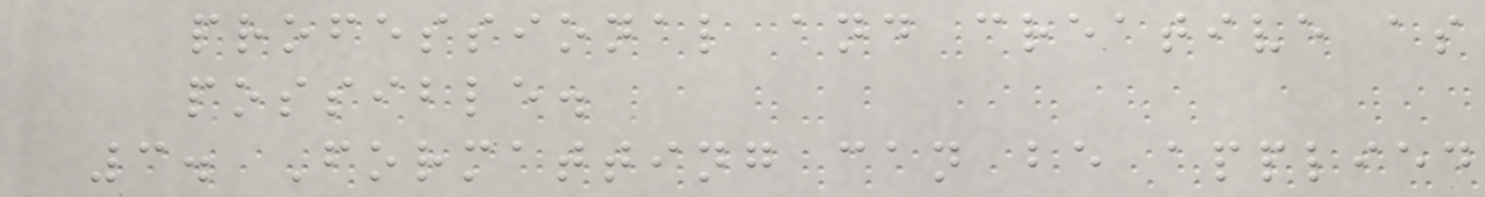professional and creative as
possible.
3. Formatting can be applied
